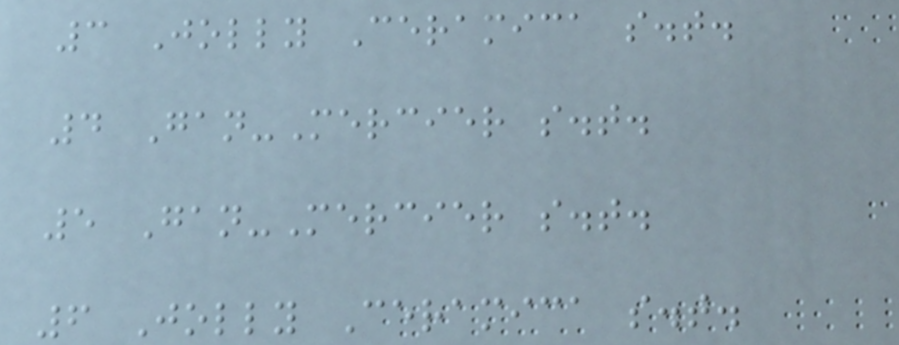3 Jolly Ceramica s.t.
4 Gan-Mercier s.t.
5 Gan-Mercier s.t.
6 Jolly Ceramica s.t.
